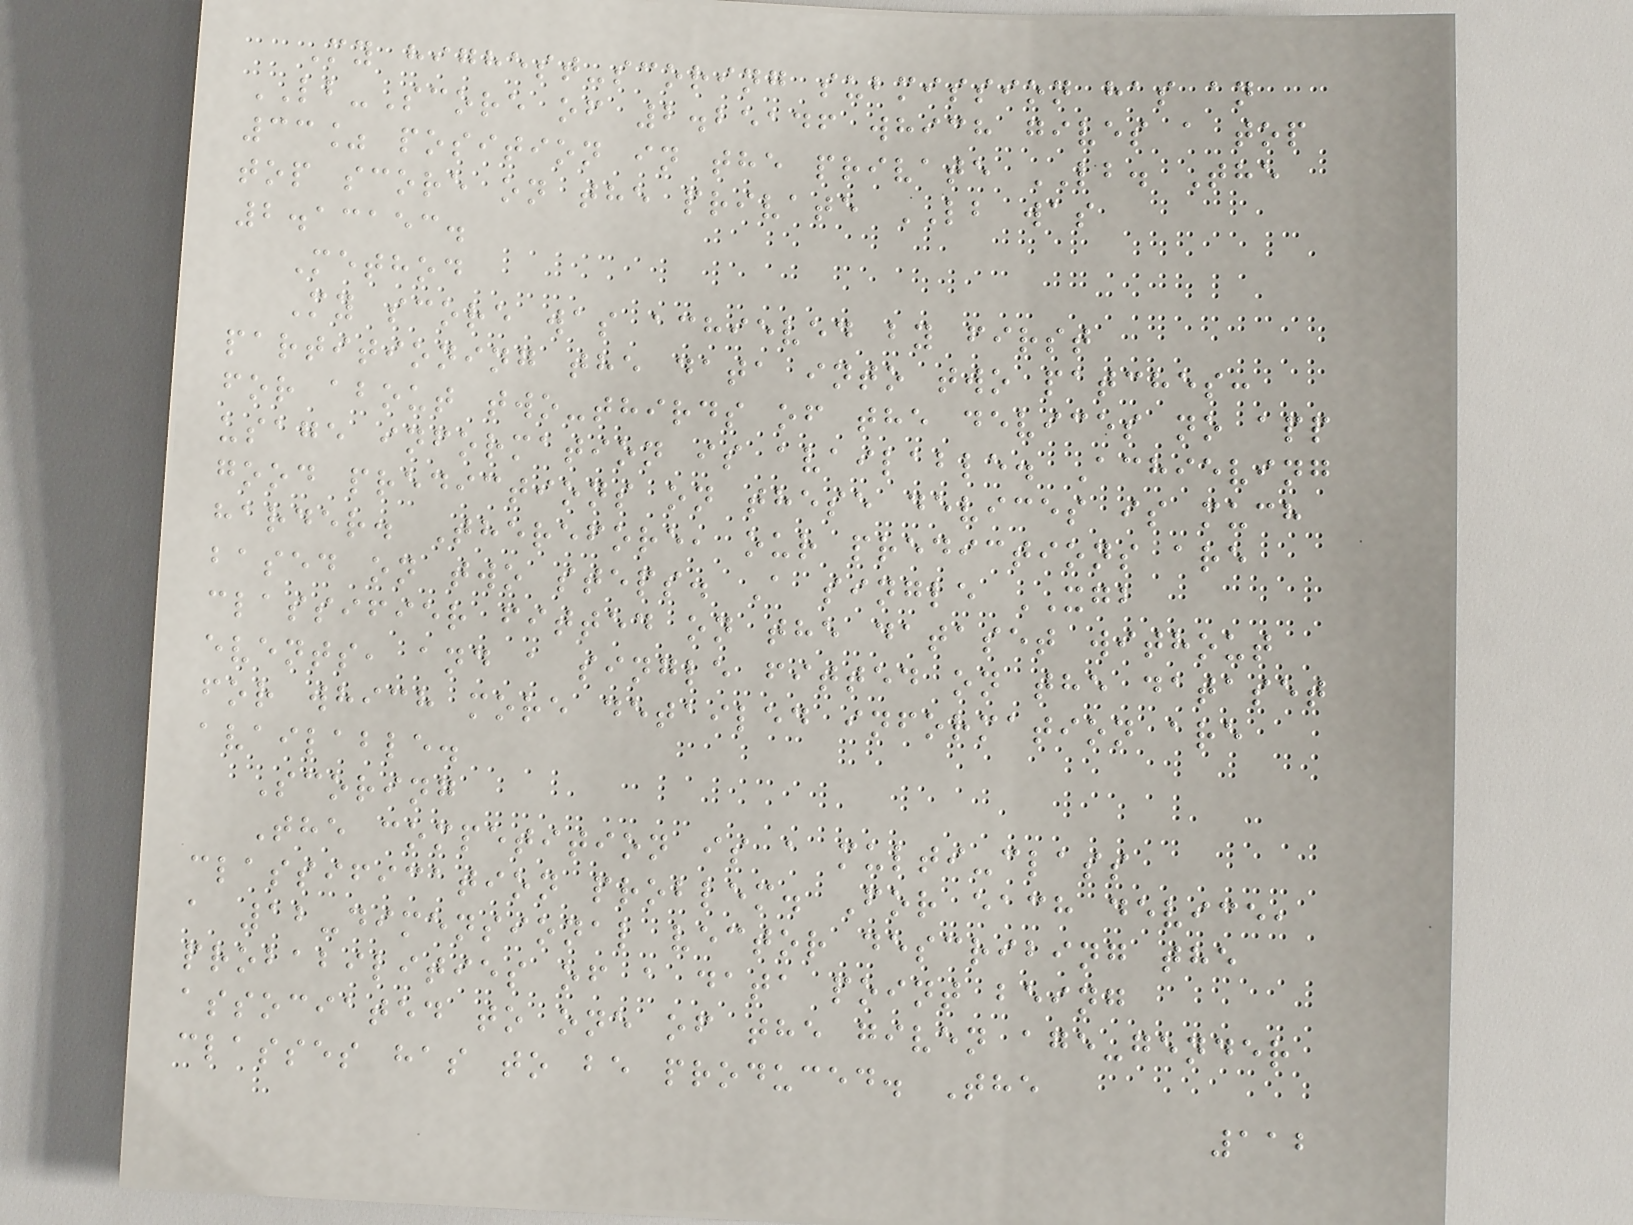My highest-scoring submission has an
LB-Score of 2.25146 which gives a top
33% position in the private LB. The
top score on the private LB was
2.13153.
Method
My score was achieved by first
partitioning the data into two patches:
for about two-thirds of the devices no app
usage information is available. Achieving
good predictions on these devices is much
harder. Therefore, our predictions are
based on two steps. A single XGB
classifier fitted on the dataset without
events, and a single fitted on the dataset
for which more detailed information are
available.
Scoring
The competition is a multi-class
classification problem. For each device,
a 12-dimensional vector describing the
probabilities of a data point being
associated to one of the given age-gender
classes has to be produced. The
112
